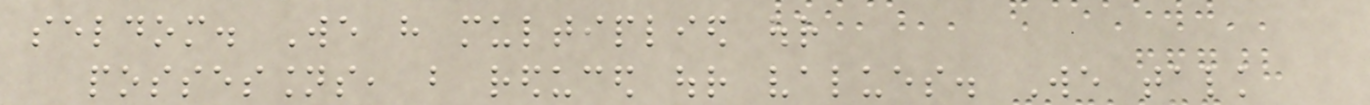seldom. We have multiplied our
possessions, but reduced our values. We talk
